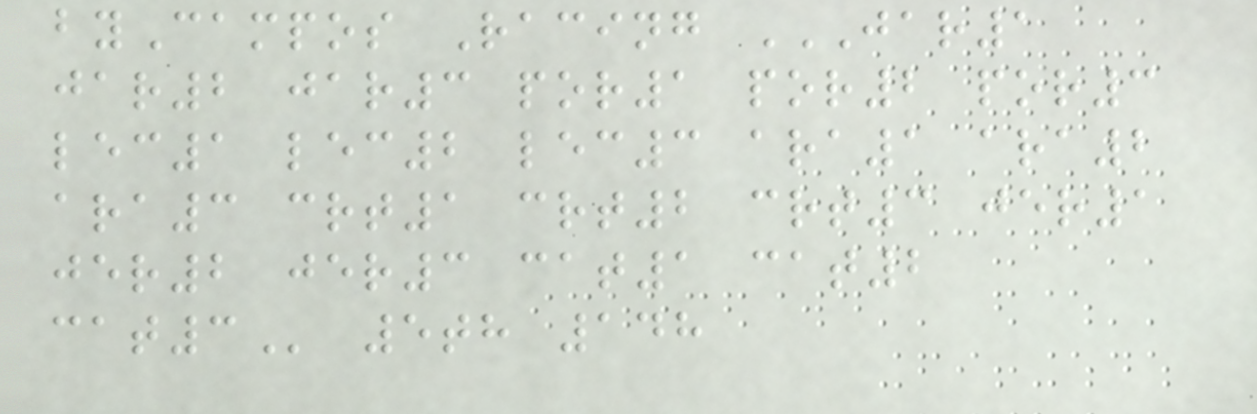byCampos Racing JAR1
JAR2 JAR3 POR1 POR2 POR3
LEC1 LEC2 LEC3 ARA1 ARA2
ARA3 CRT1 CRT2 CRT3 JER1
JER2 JER3 CAT1 CAT2
CAT3 5th 148
